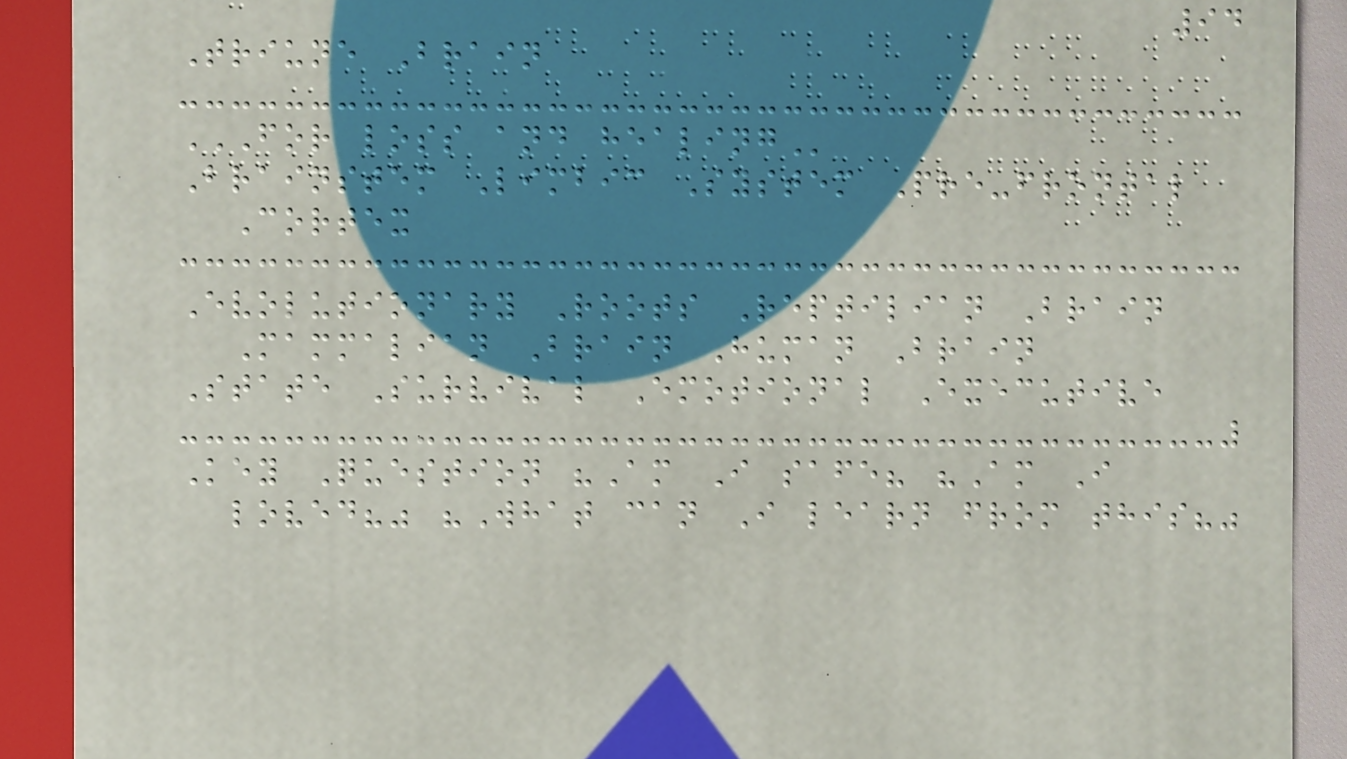94
Triune Brain
FOR LOSS AND HEALING
Brainstem Limbic System Pre-frontal
Cortex
Evolutionary Roots Reptilian Brain
Mammalian Brain Human Brain
State Survival Emotional Executive
Key Question "Am I safe? "Am I
loved?" "What can I learn from this?"
